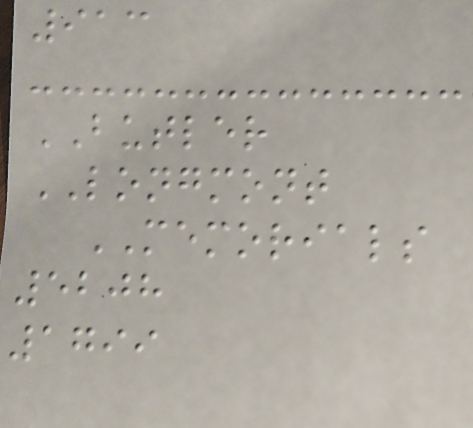913
BUTLER
LONGMONT
MEMORIALS
5208
1799
